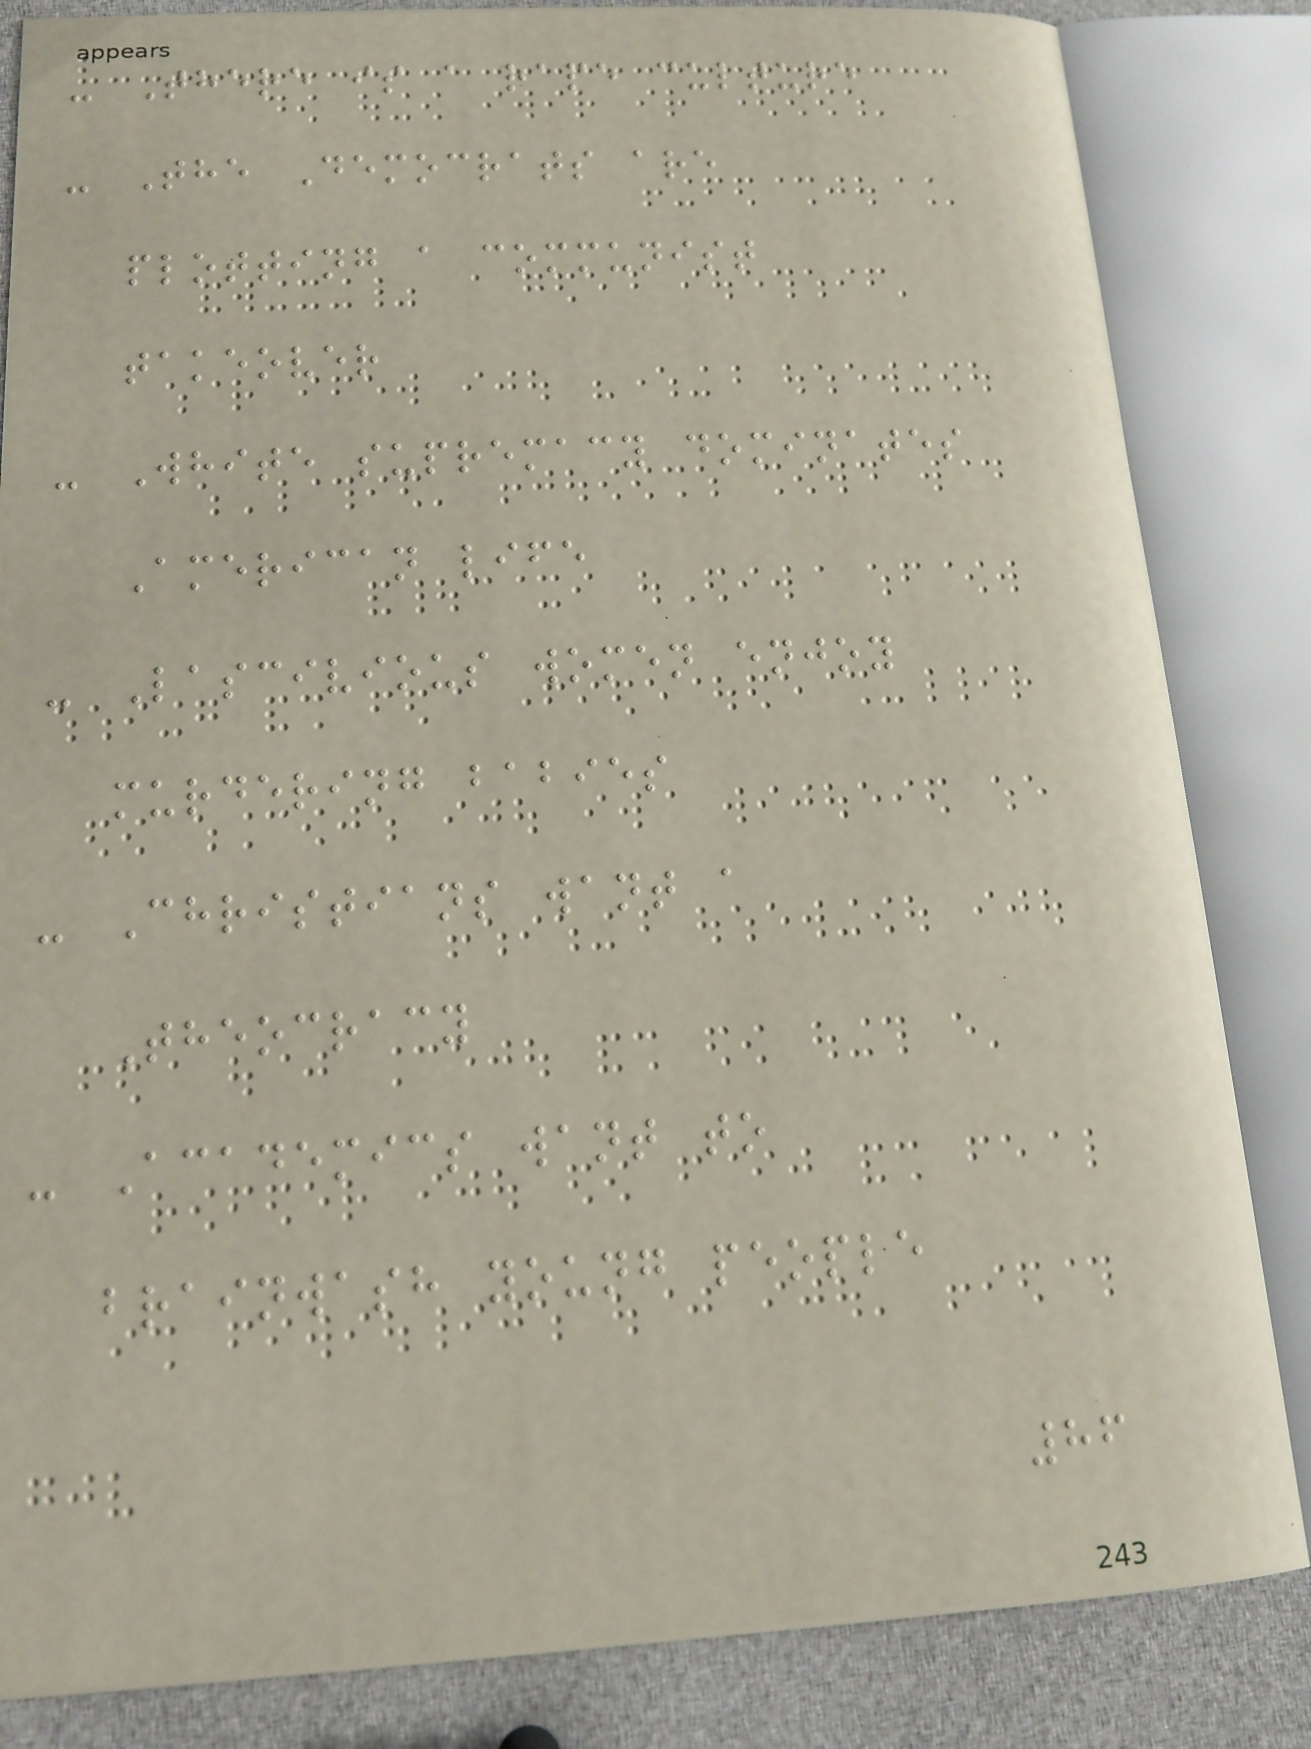- There is a rape culture
- The Democrats are
plotting a communist
takeover
- White supremacy dominates
American life
- Lascivious women enjoy
murdering babies
- Christians want a
Theocracy
- Academics want to
brainwash young people
86
